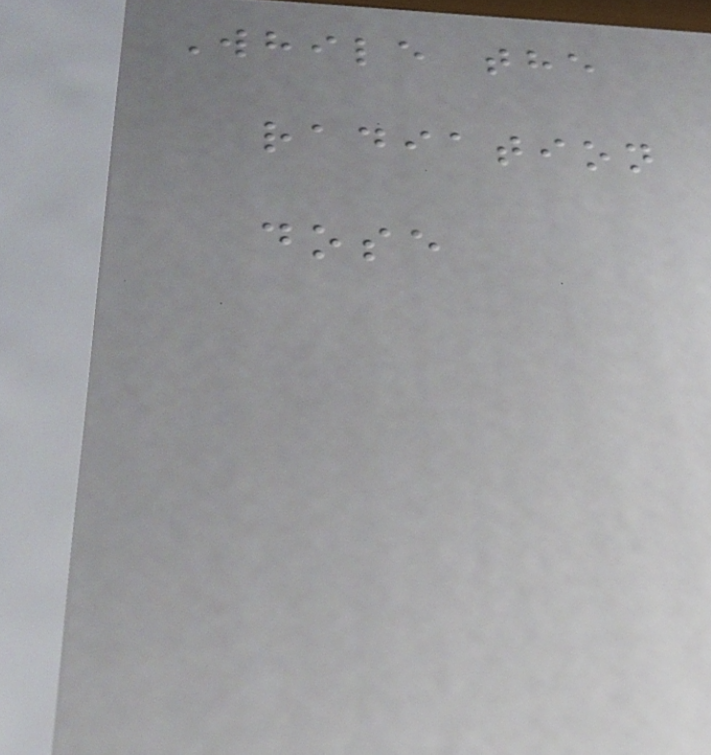While the
radiation
dose
